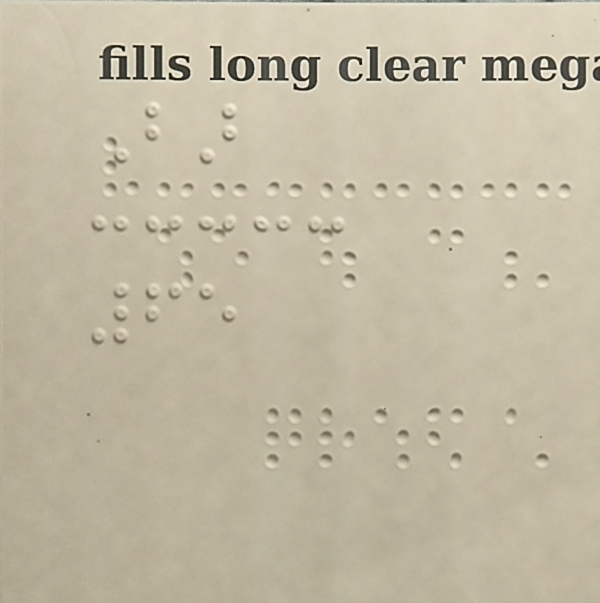Bar
65
